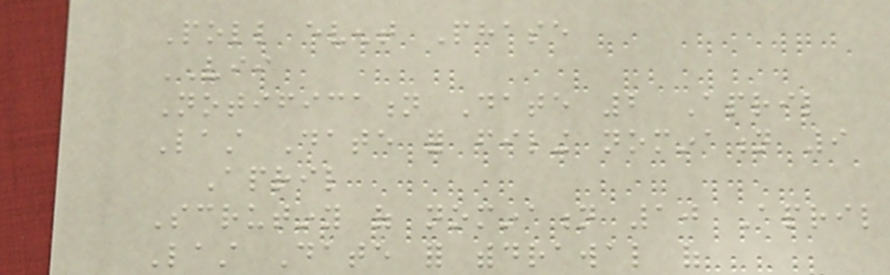Poll event Phase
VII
Notification Date 2 April
Last Date for filing nomination 9
April
Scrutiny of nomination 10 April
Last Date for withdrawal of
